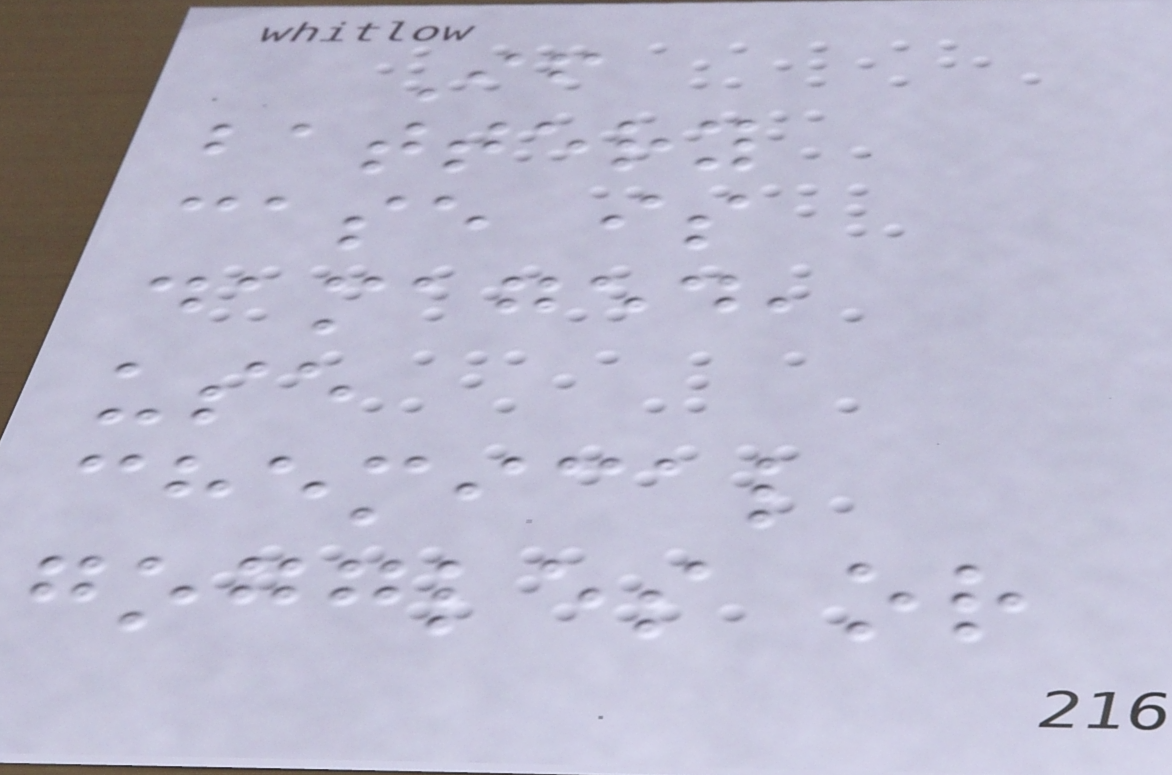If
battery
case is
damaged,
use
chemical
goggles or
